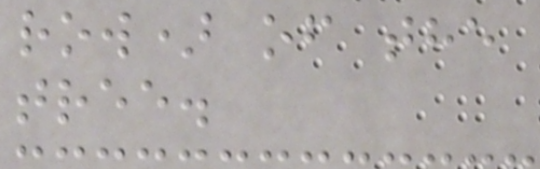row) of the
tree.
